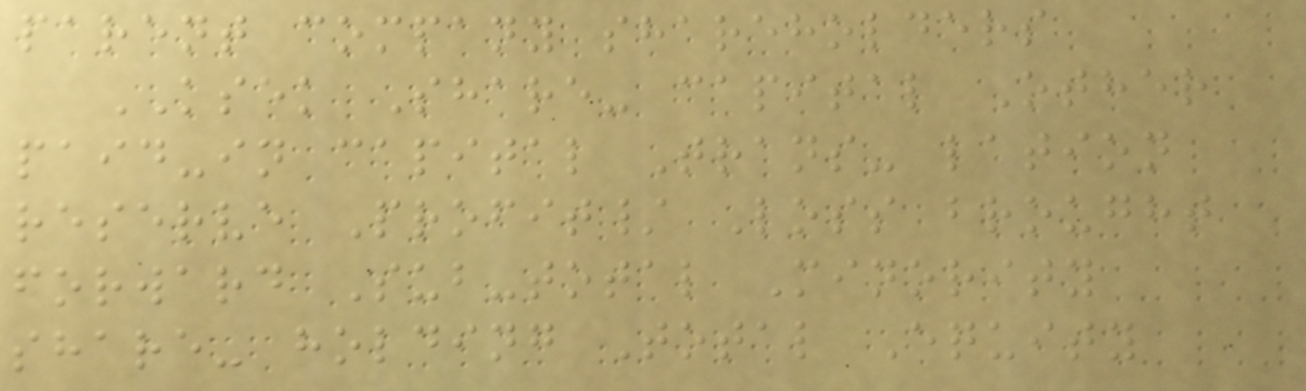parent company shareholders
KSEK Share- capital Other
paid-in capital Trans- lation
reserve Profit/ Loss brought
forward Sub-total Minority
share- holding Total Equity
